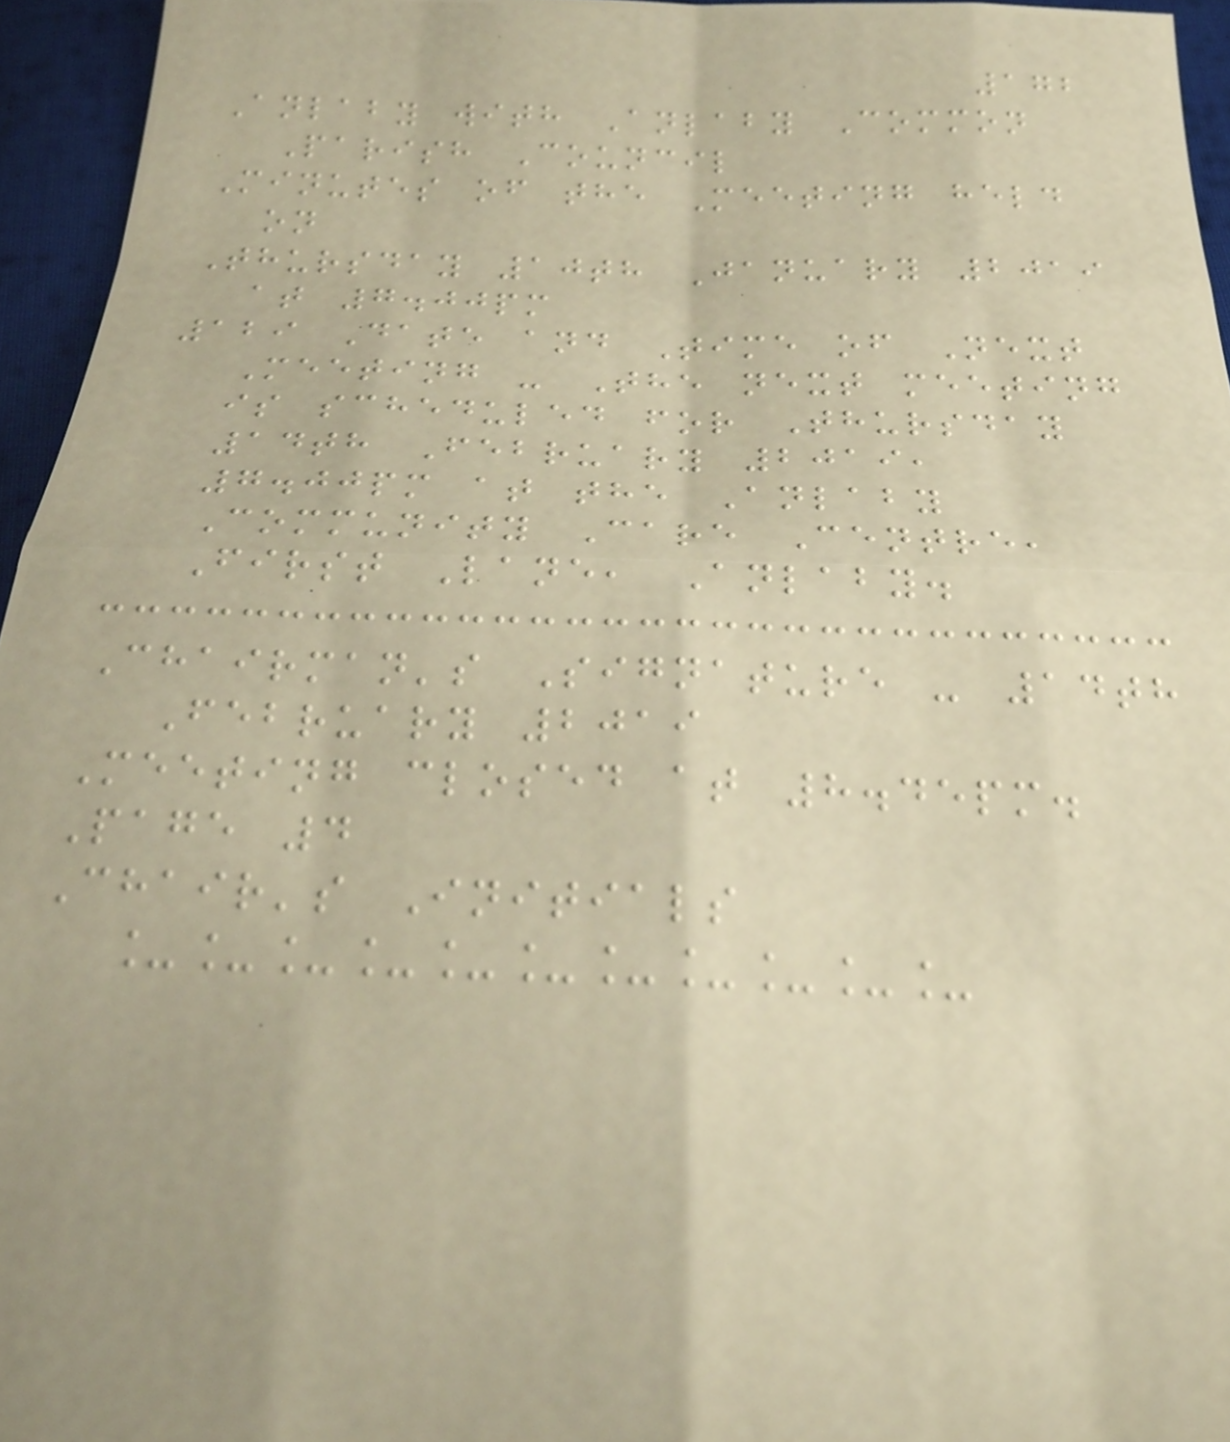172
Anlaby with Anlaby Common
Parish Council
Minutes of the Meeting held
on
Thursday 10th January 2019
at 7.00pm
129 Date and Time of Next
Meeting - The next meeting
is scheduled for Thursday
14th February 2019,
7.00pm at the Anlaby
Community Care Centre,
First Lane, Anlaby.
Chairman's Signature - 14th
February 2019
Meeting closed at 8.45pm.
Page 4
Chair's Initials
___________
